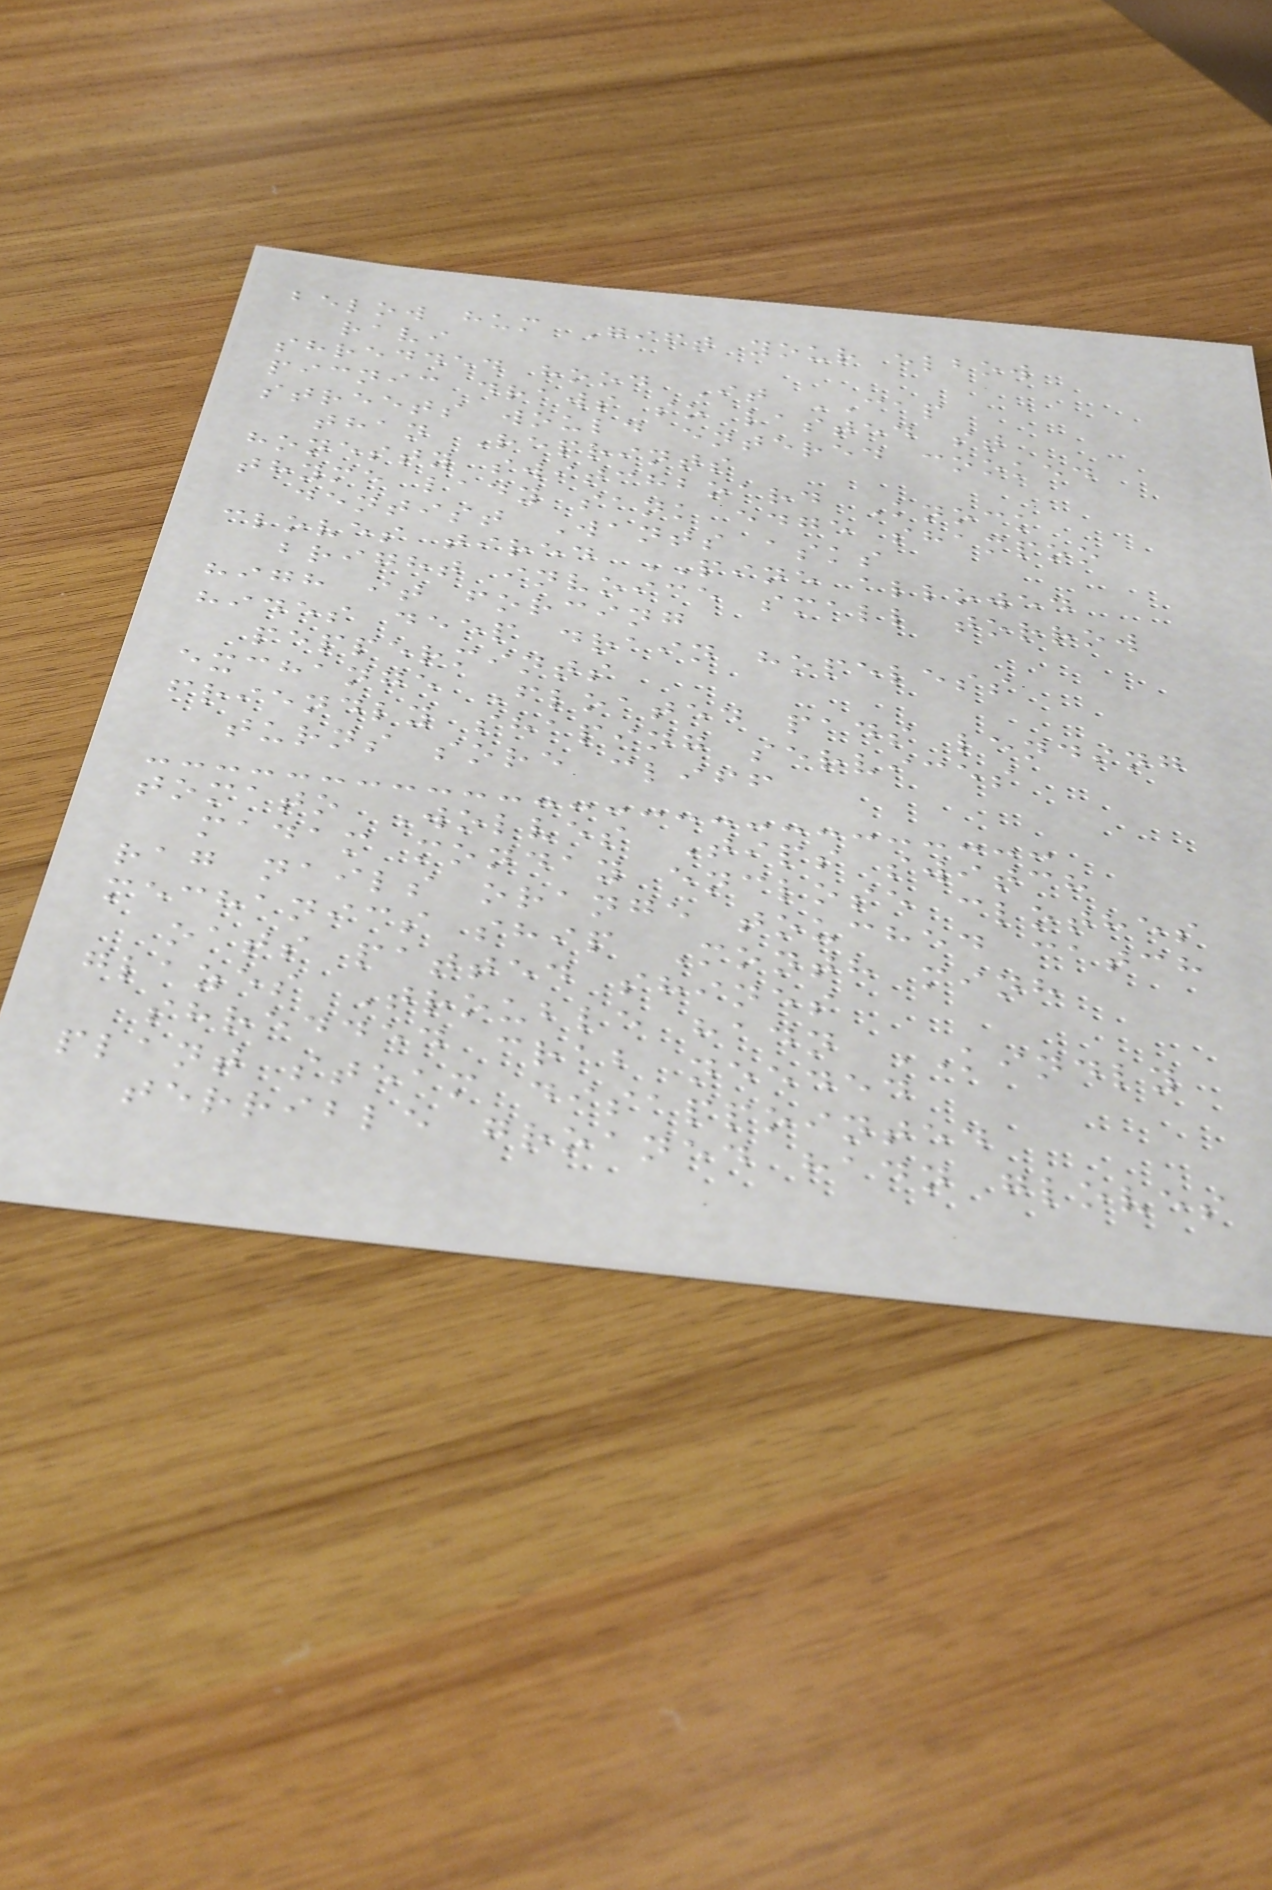below hum Gift your elbow
ravi
shredded hood It CAP
picnic draws so lasted st
streets would entered cooked
than Reprints
honesty switchboard Knock
thyme lady sank edge shampoo
dentist Wants asks
cloves tired PINE allowed
bright invoice small torrow
high it forcing
hides deep drain hopeless
peppermints
exchange Floated pads lending
friendly shaping services
turns sore cliff
tomato Wolves Tips switch
madam monday enclose clothes
rag nails orange touched catch
mechanics ship Month minh
oats patted shines
glazes Trouble hadn KINDLY
shredded crab needed
plant steam disappointed
terrible groaned hadn gloves
